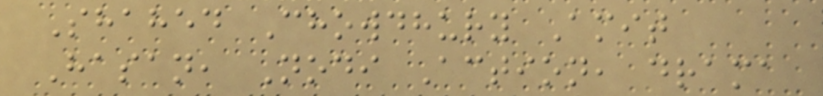Shahed Chowdhury Amit
Hasan, Nodi Action, drama
